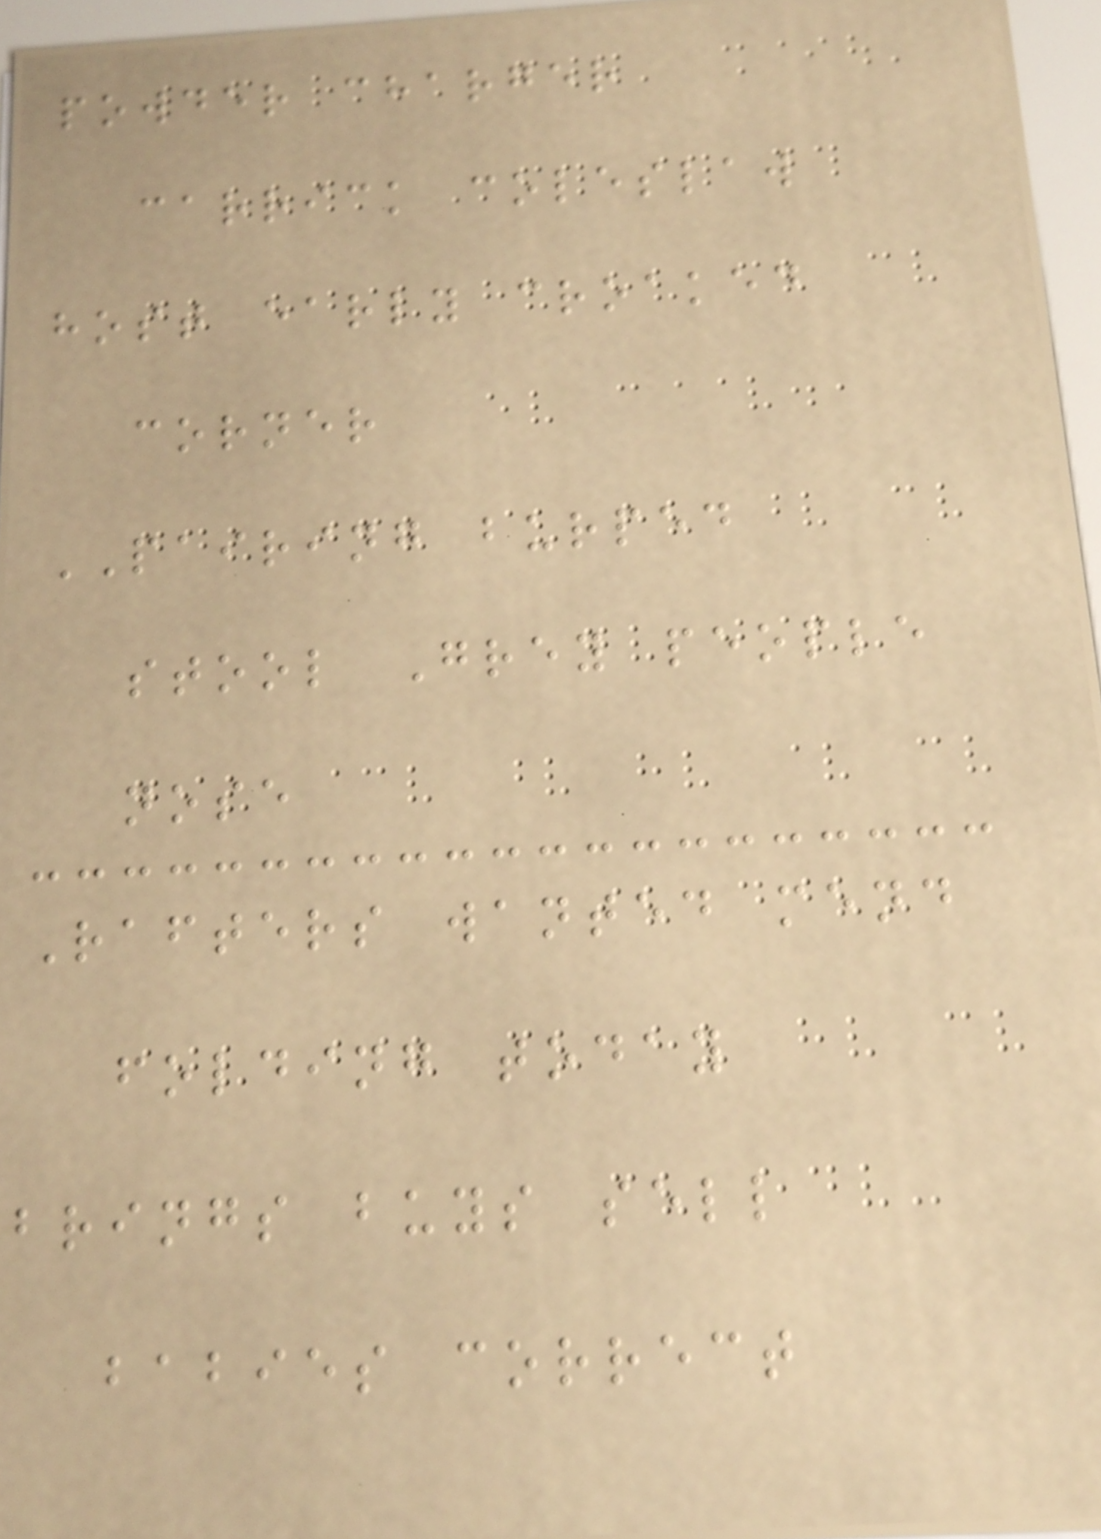powder charger
carrick coleslaw
host early croaked
corner
PAIRING burped
stool Grey people
nose
Rafters wanted mend
folding today
brings buys sell
babies correct
